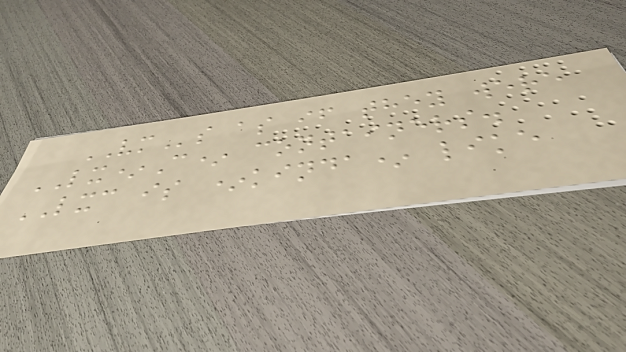VMs as if they were
LX*C* containers.
LXC is *kinda* like
